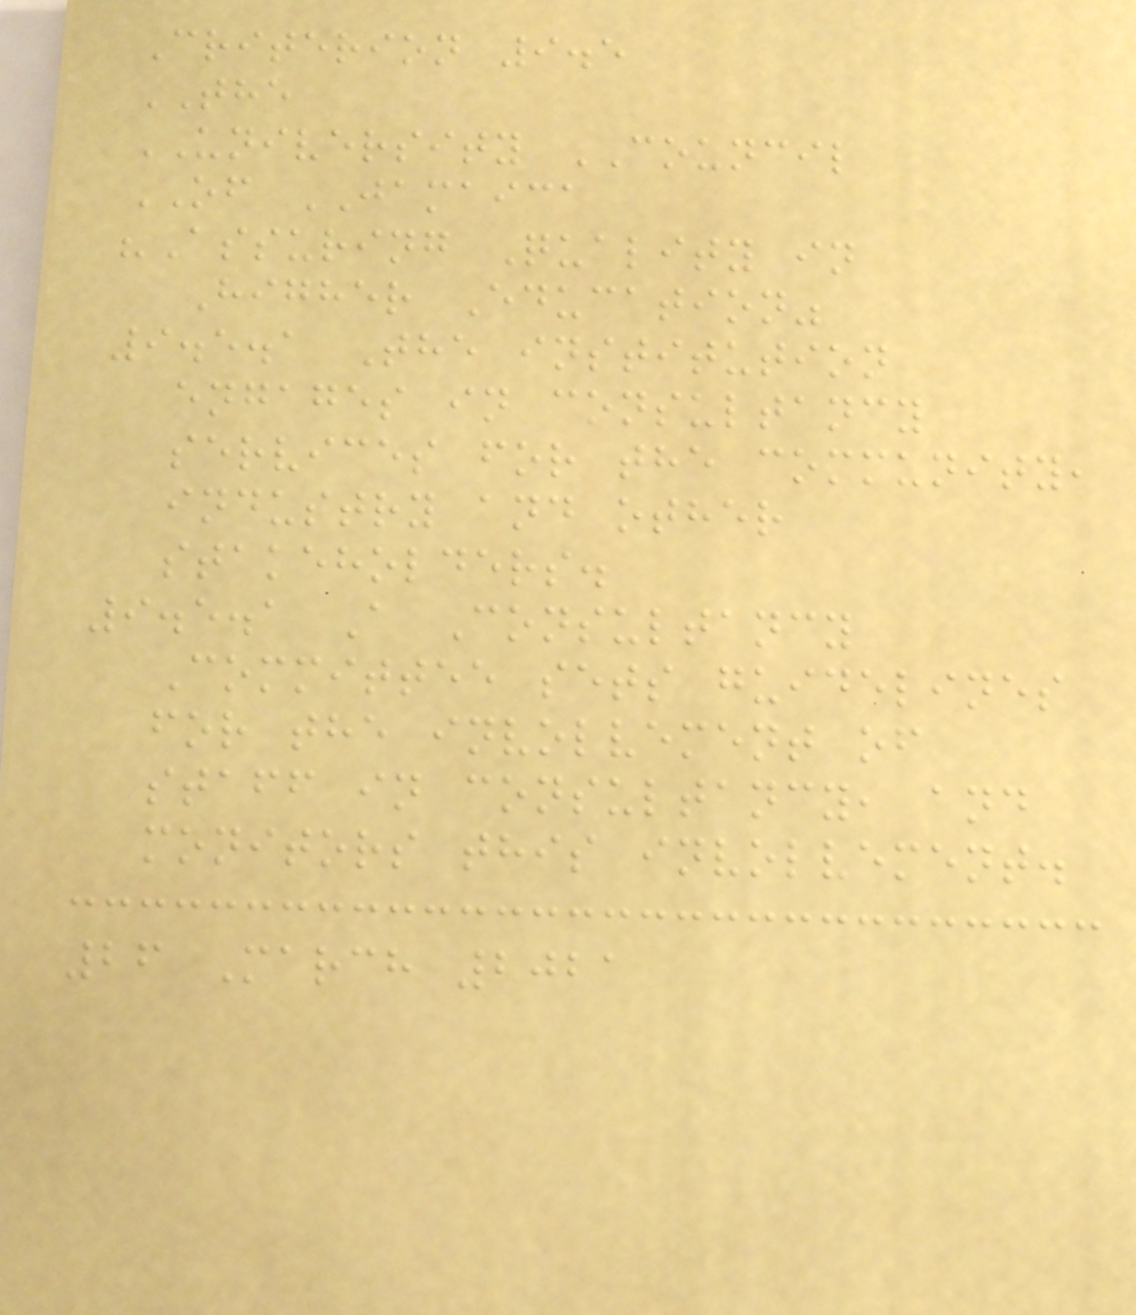Criterion 9.5
THE
UNIVERSITY COUNCIL
OF JAMAICA
"Assuring Quality in
Higher Education"
9.5.1 The institution
engages in consultancy
services for the community,
industry and other
stakeholders.
9.5.1 A Consultancy
Committee sets guidelines
for the involvement of
staff in consultancy, and
monitors this involvement.
26 March 2021
